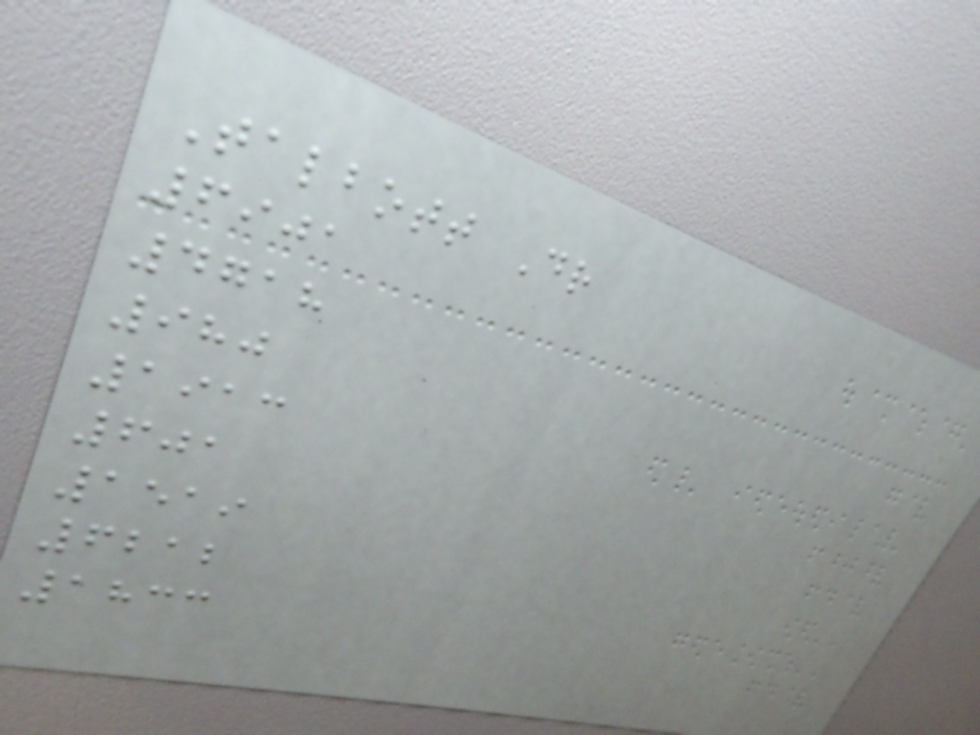Talbott Dr
6901
4718
980
1913
601
1519
6212
1833
